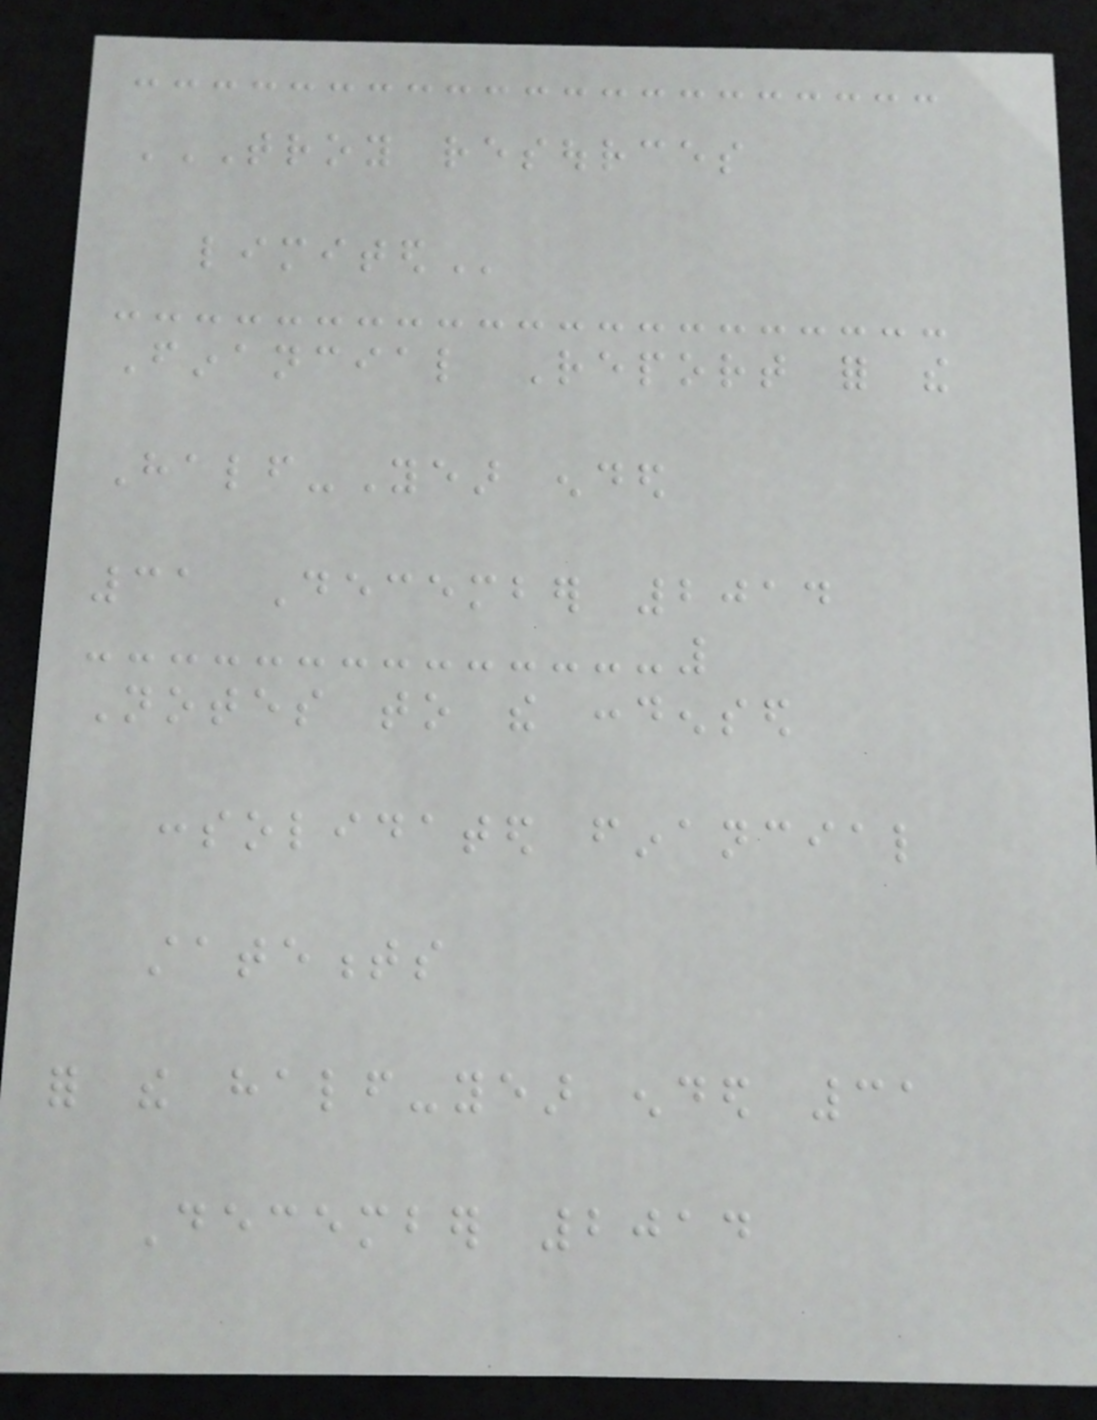TROY RESOURCES
LIMITED
Financial Report for the
Half-Year ended
31 December 2014
Notes to the condensed
consolidated financial
statements
for the half-year ended 31
December 2014
